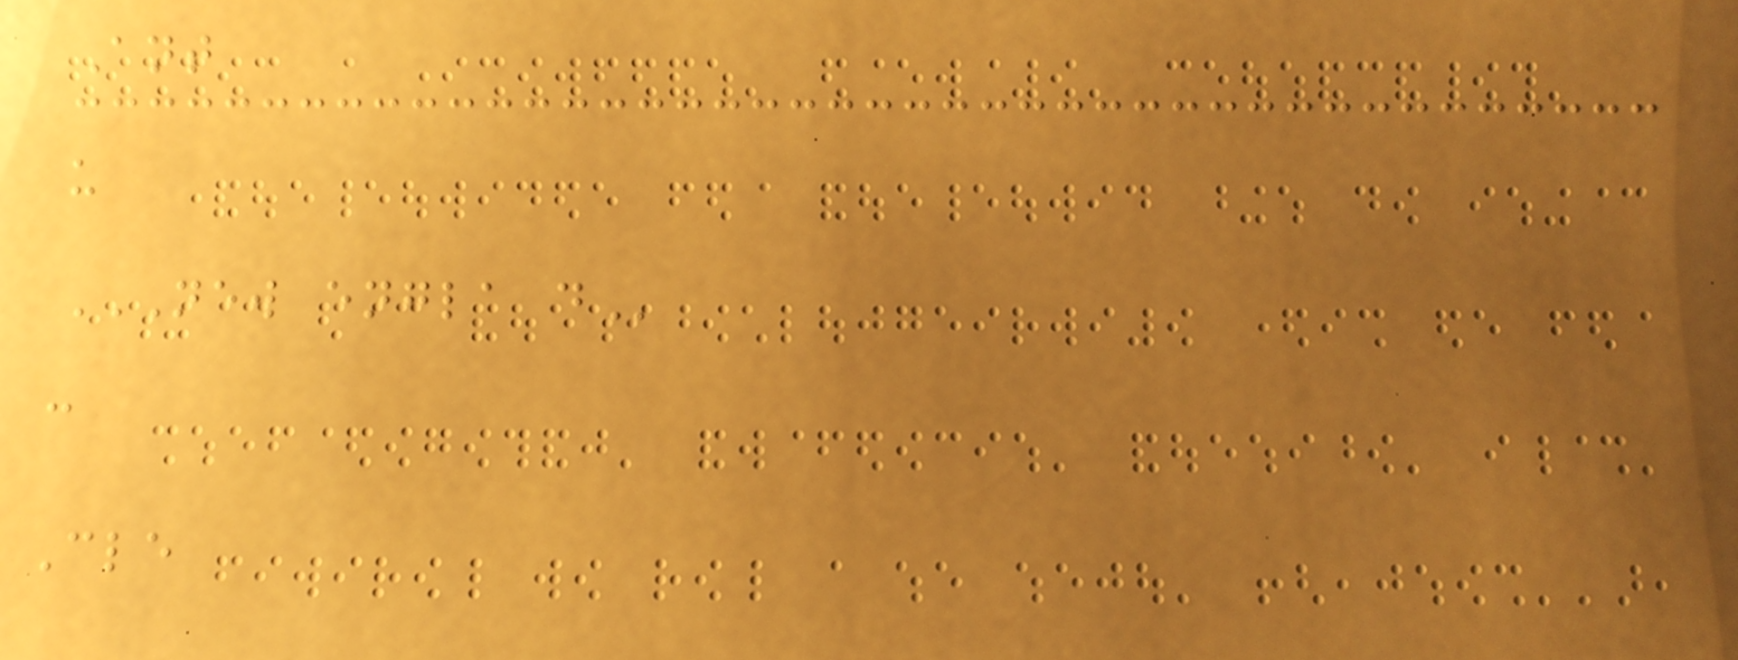Ant
u
NEW ENGLA D
c
Cle
